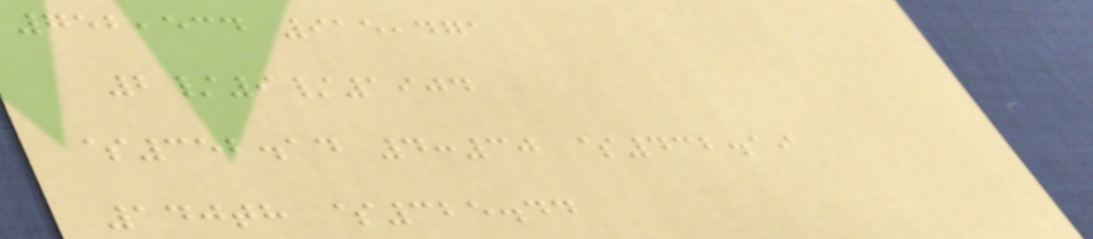752,534 915,471
2/9/1904
$352.14 4:30 $432.19
140th $325.44
